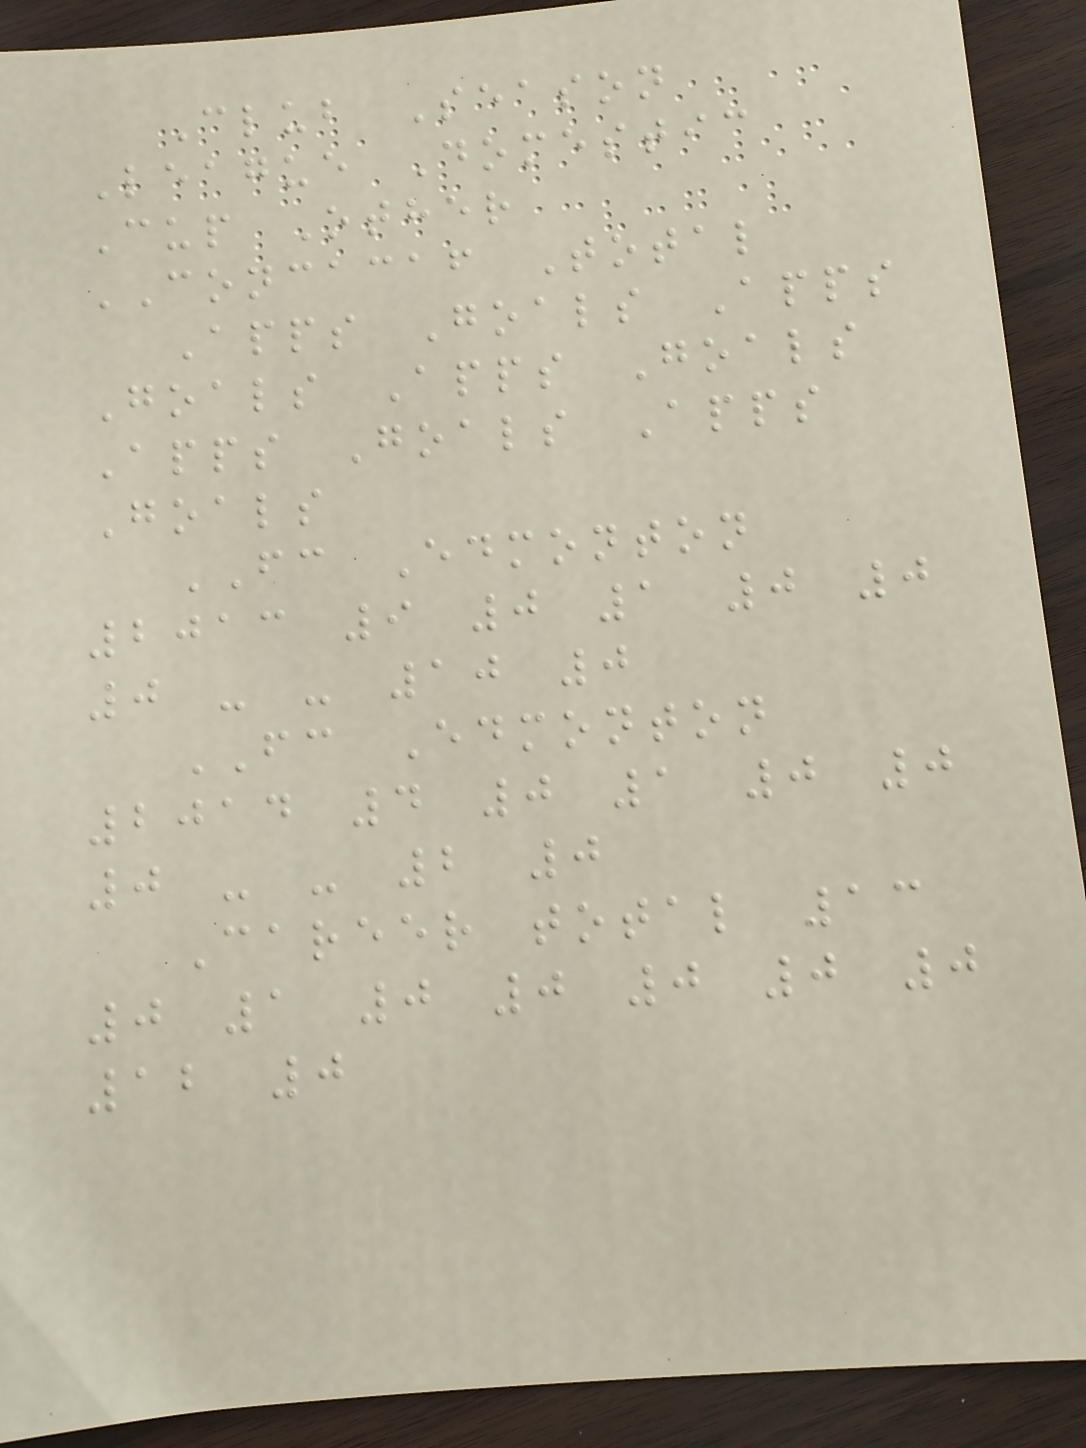Club Season
League Domestic
Cup Other
CONCACAF Total
Apps Goals Apps
Goals Apps Goals
Apps Goals Apps
Goals
FC Edmonton
2013 9 0 1 0 0
0 - - 10 0
FC Edmonton
2014 4 0 1 0 0
0 - - 2 0
Career total 13
0 1 0 0 0 0 0
12 0
